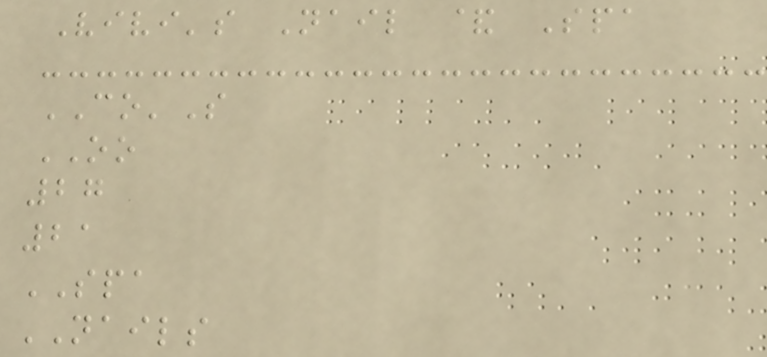Vivi's Nail & Spa
CO'S
OO
27
21
SPA
NAILS
